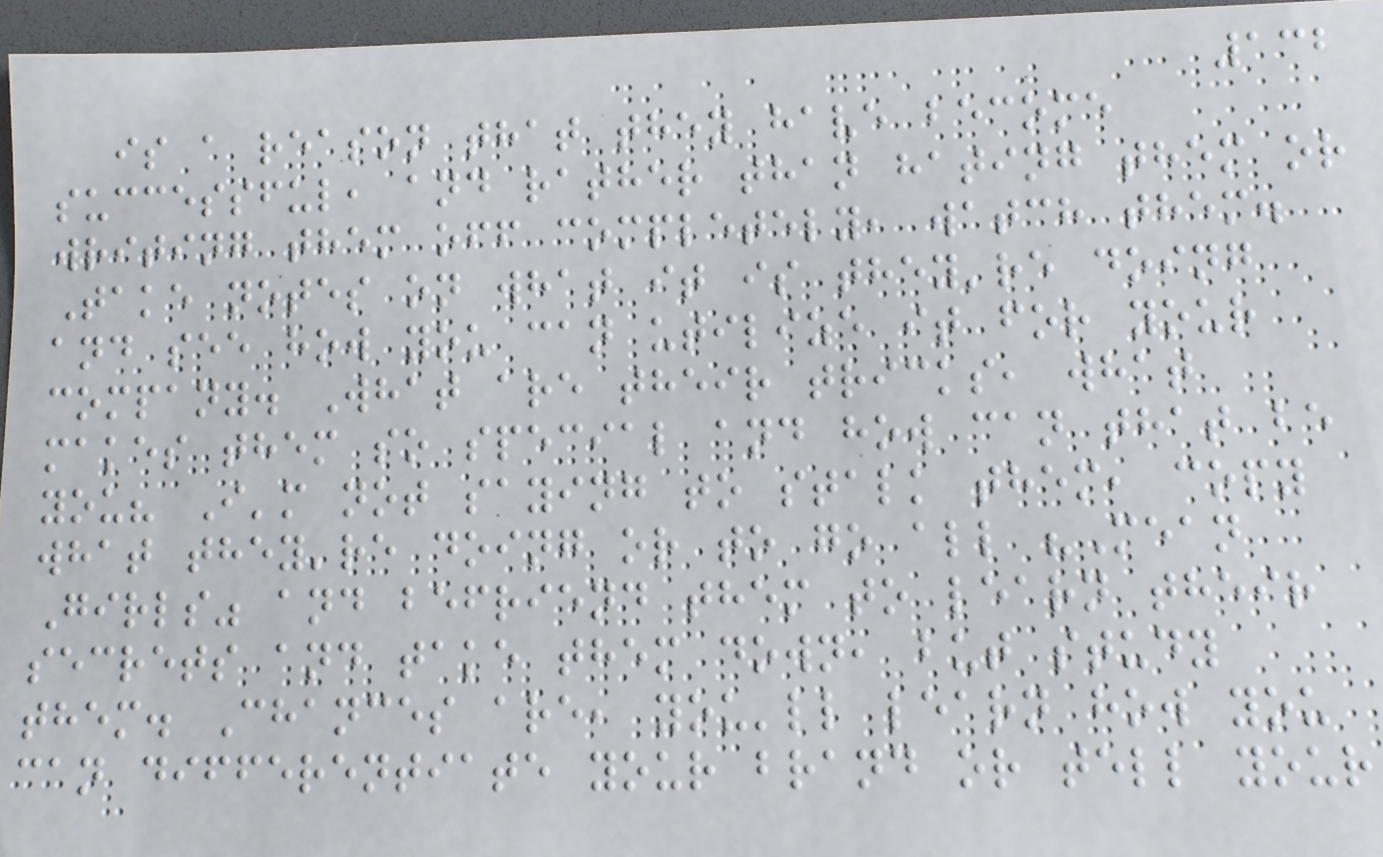132
is a reason that they have become
successful, and rather than hating them or
writing them off completely, watch them.
Take notes on what it is they're doing
and see how you can utilize it for your
company. What are their tricks, what
makes them so special and how can that be
you? I'm not saying to stalk them, copy
what they're doing or to go all "Mean
Girls" and befriend them to learn their
secrets and take them down, but study
them. Chances are, you'll learn how you
can differentiate your brand or tell your
